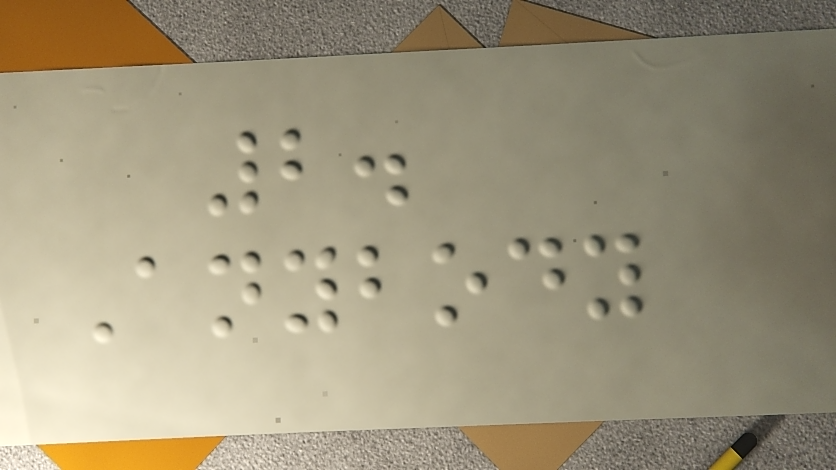2.
Anybody
